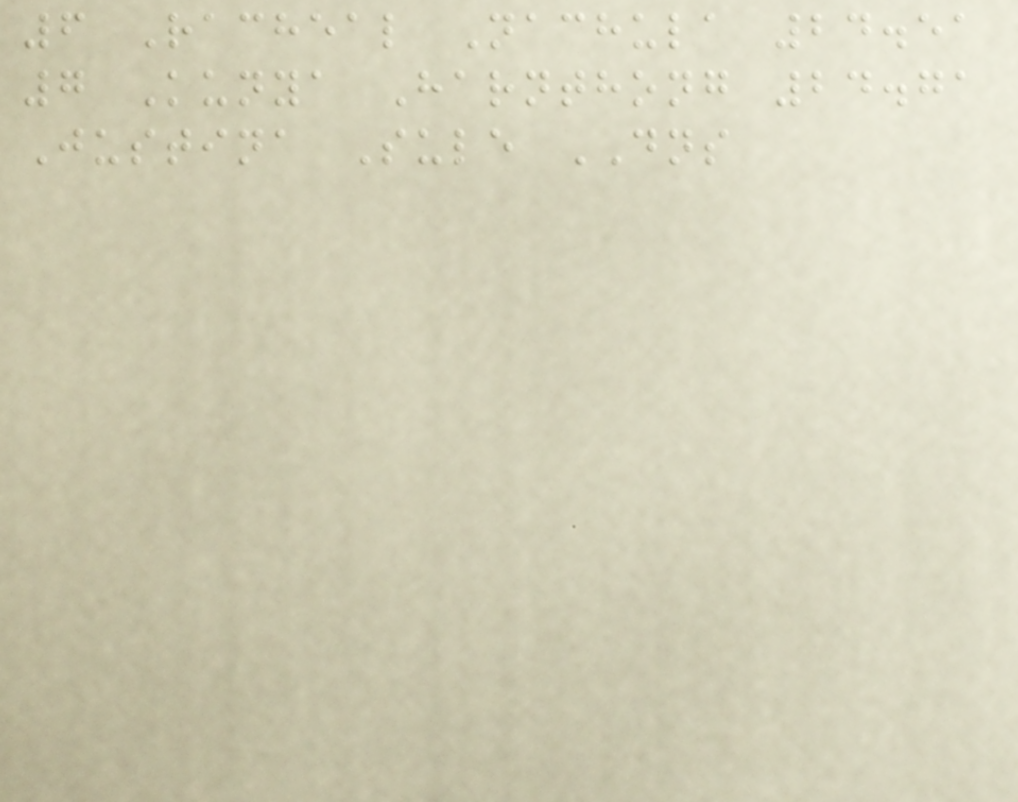6 Racheal Nachula 24.51
7 Kunya Harnthong 24.71
Justina Sule DNS
